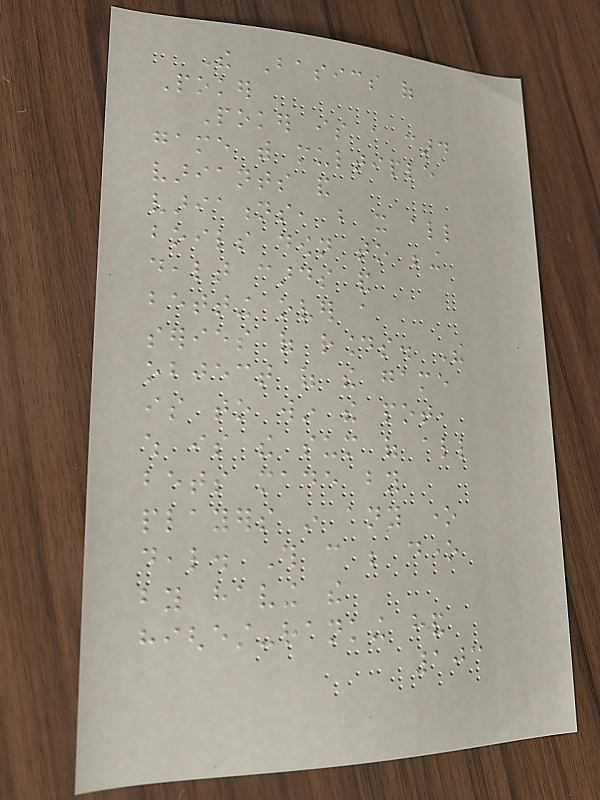The Basics of
Poker
Poker is a card
game with multiple
variants and
variations, but it all
boils down to being
dealt cards and
betting over a
series of rounds. The
object of the game
is to win the pot,
which is the sum of all
bets made by
players in any one
deal. This can be done
by having the
highest-ranking hand
103
